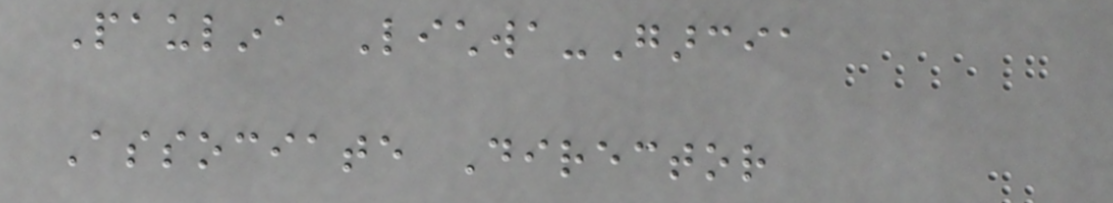Paulina Lichwa-Garcia
Associate Director
